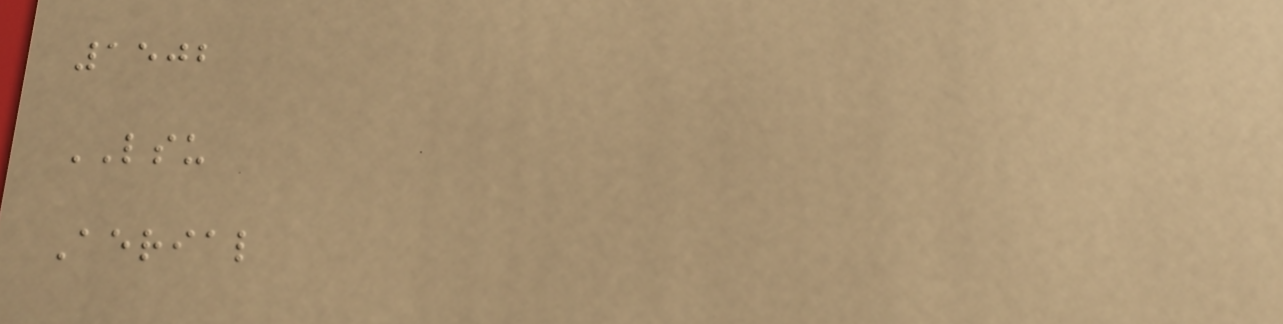1502
LSU
Aerial
